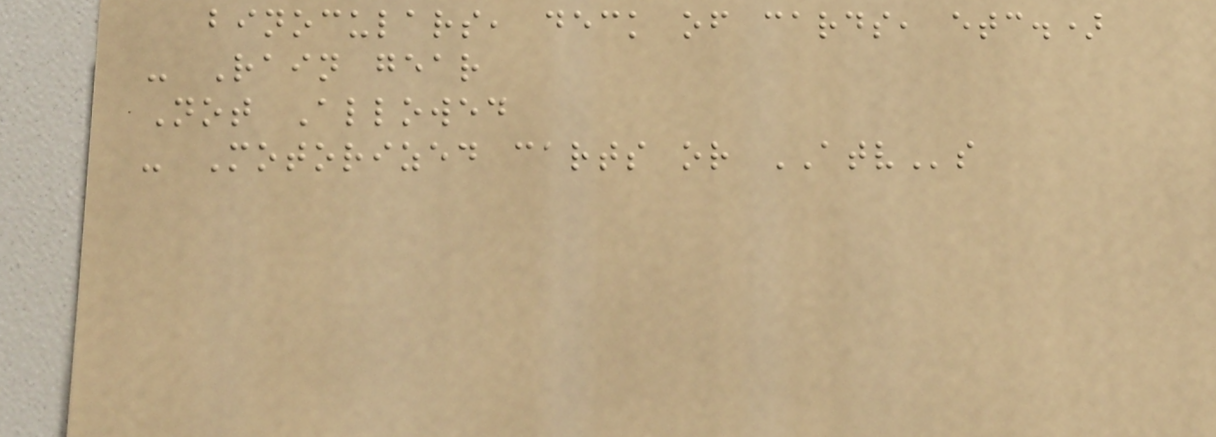binoculars, deck of cards, etc.)
- Rain gear
Not Allowed
- Motorized carts or ATVs
